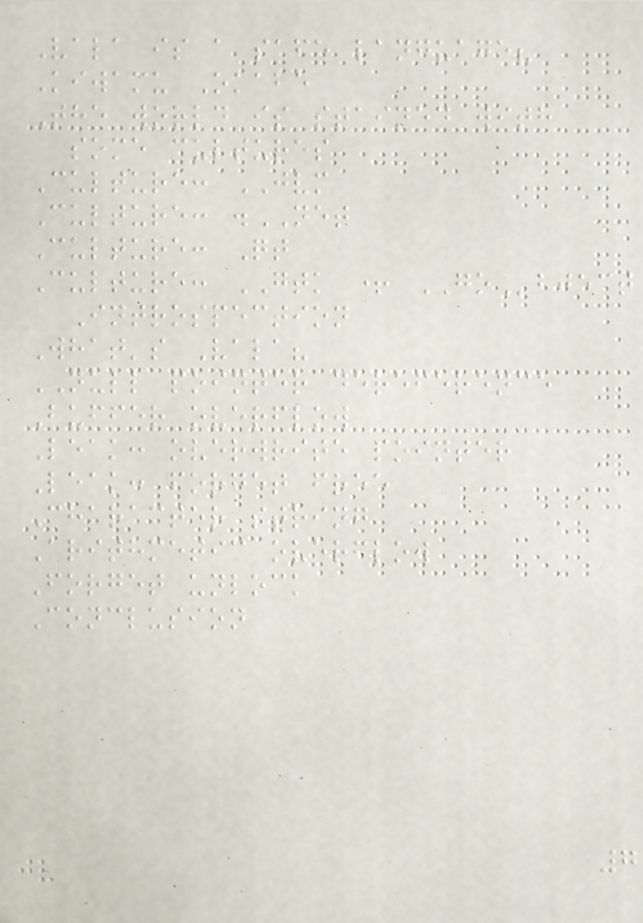Vala is a safe language?
Kiwamu Okabe
The world is stained with
some cultures
Culture: JVM
Culture: .NET
Culture: Qt
Culture: GTK + GObject
Introspection
What's Vala?
NULL pointer dereference
Buffer overflow
Leak: overwrite pointer
Leak: forget free
Character string
Arithmetic overflow
Forget unlock
Conclusion
7
